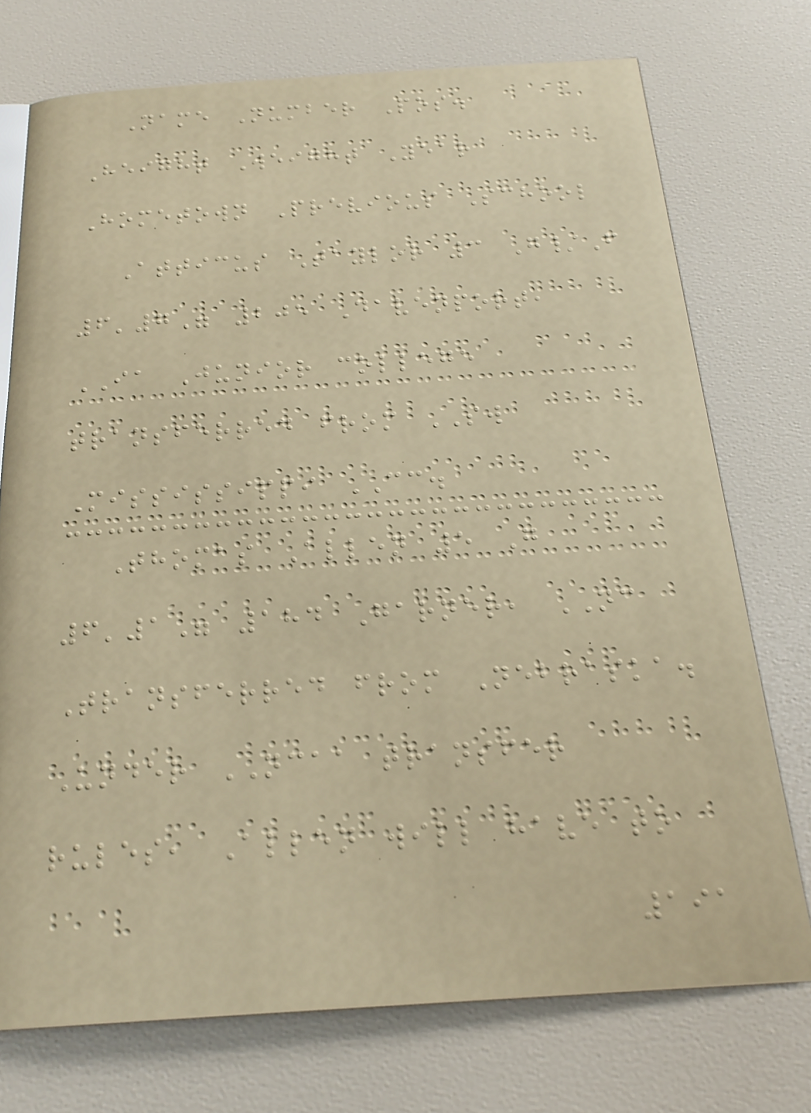Name Number Pos.
Height Weight Year
Hometown Previous School
Atticus Taylor 3 G/F
6'7" 205 Davenport,
IA Junior college
transferred from SW
Mississippi CC.
Thomas Allen 5 G
6'1" 184 Garner, NC
Transferred from Nebraska.
Under NCAA transfer
rules, Allen will have to
191
